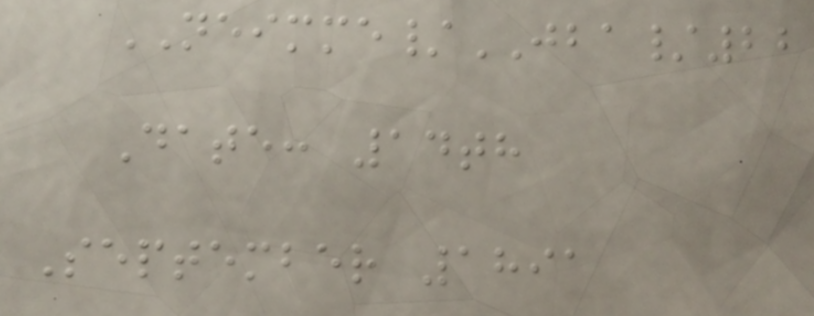NEIMME/JBA/22
Date: 14th
September 1891
